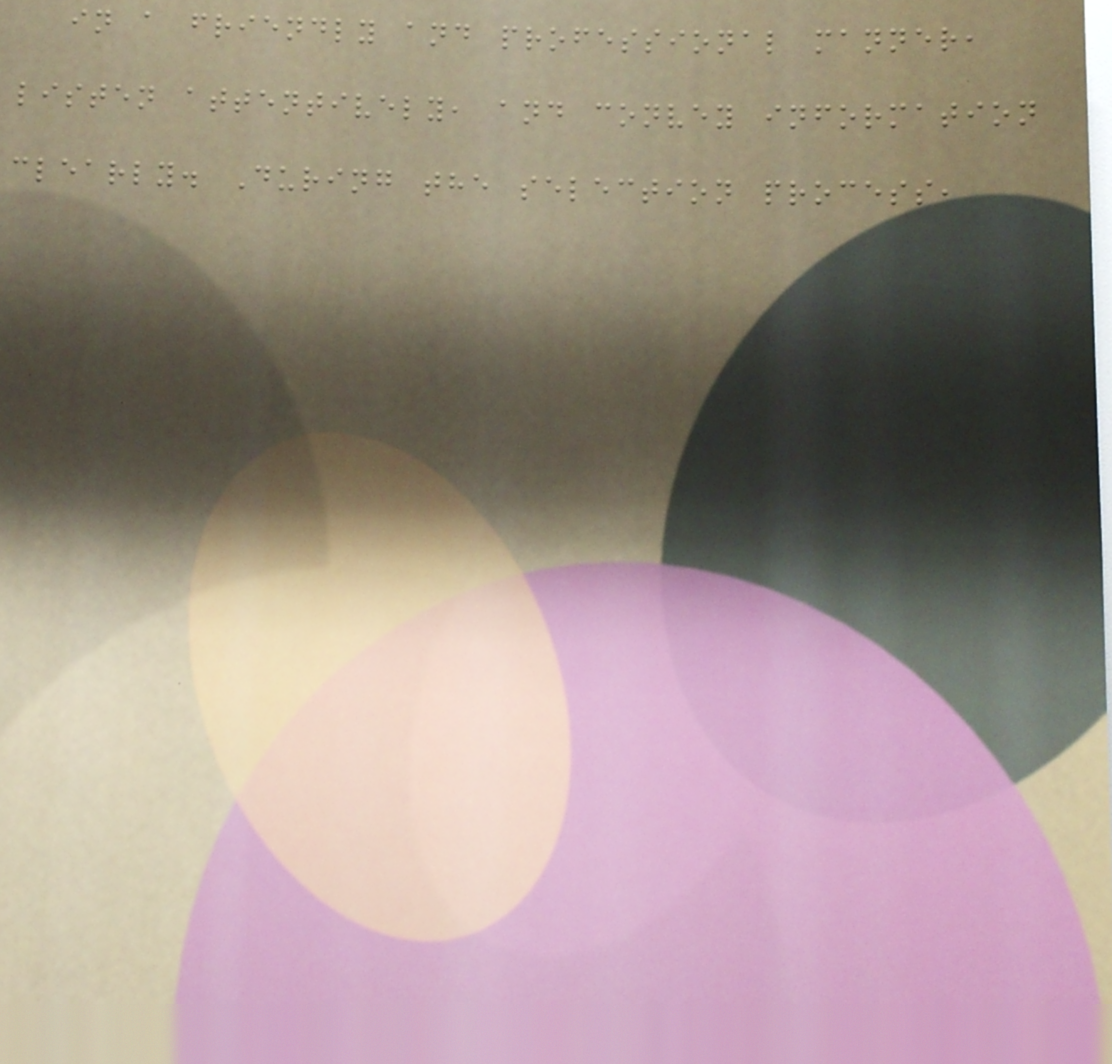in a friendly and professional manner,
listen attentively, and convey information
clearly. During the selection process,
